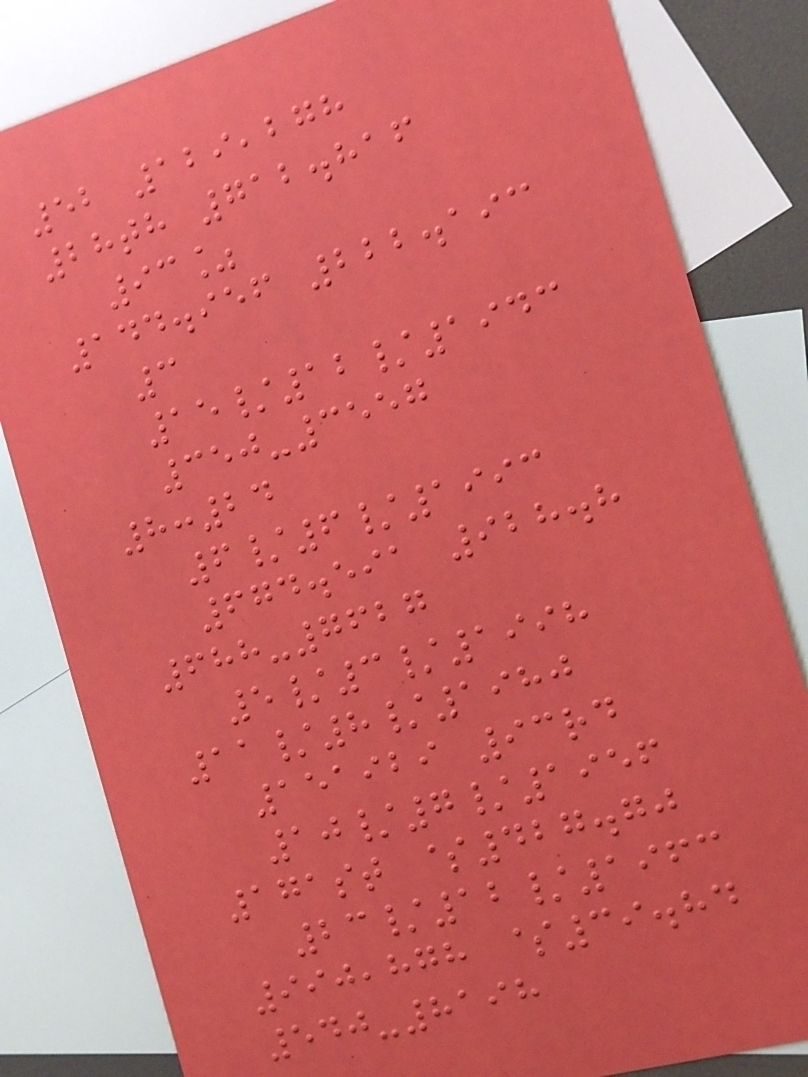52 129,278
28th 712.816
93%
144.956 222.193
3
15/12/1943
350-3557
8:24
6/6/1993
674.591 928.8
688-7627
5/3/1998
11/8/1980
151929 93rd
10/7/1956
171st $427.70
23/12/1963
990,878 $39.84
540-8198
